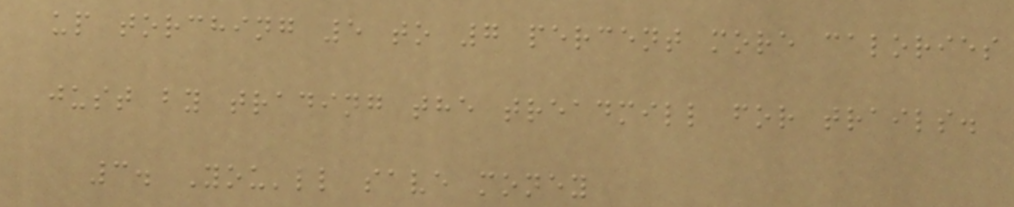up torching 5 to 7 percent more calories
just by trading the treadmill for trails.
3. You'll save money
